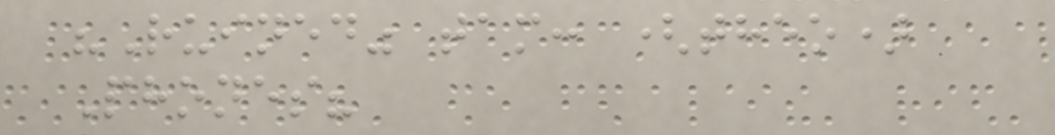"Ruined" tam: (theo)
Phones?
